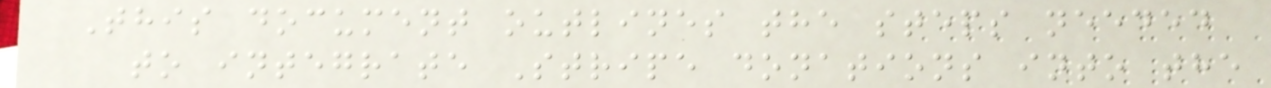This document outlines the steps needed
to integrate Stripe donations into the
